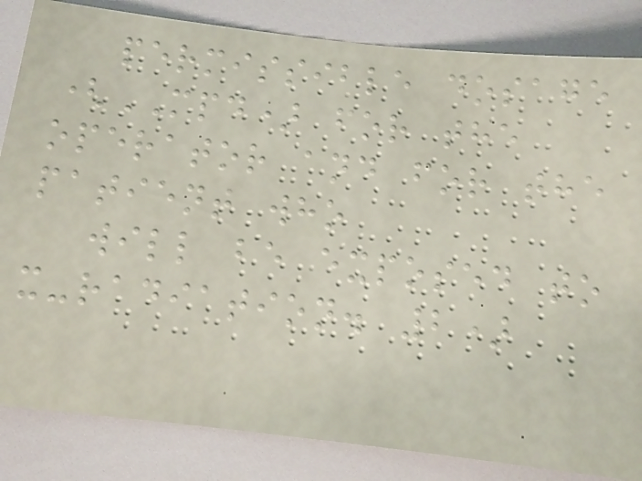permissible dosage
(MPD) for the
operator and for the
patient who
will be exposed to
x-radiation. 2)
